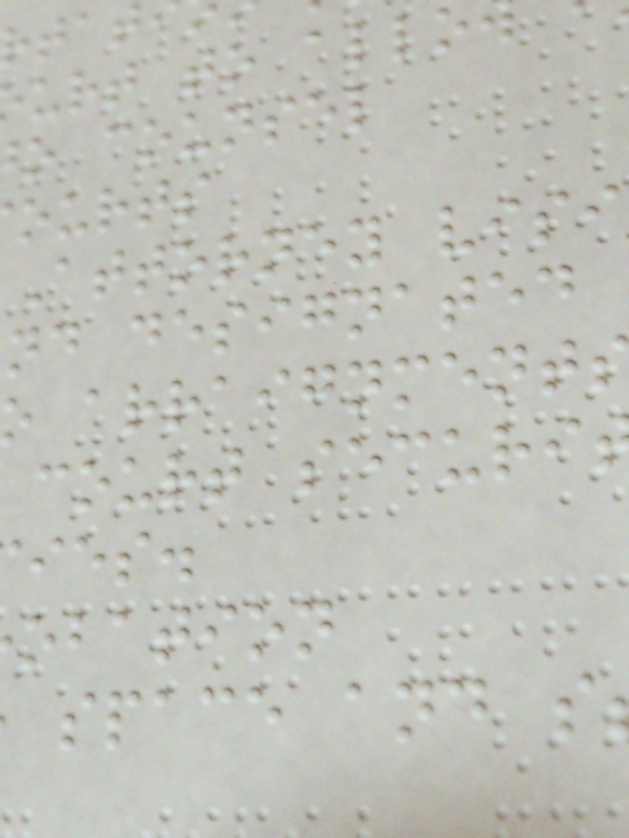urt to allo
o counsel
ourts
Attorney visi
nd designated
arraignment
court securi
ies.
obation
space and s
